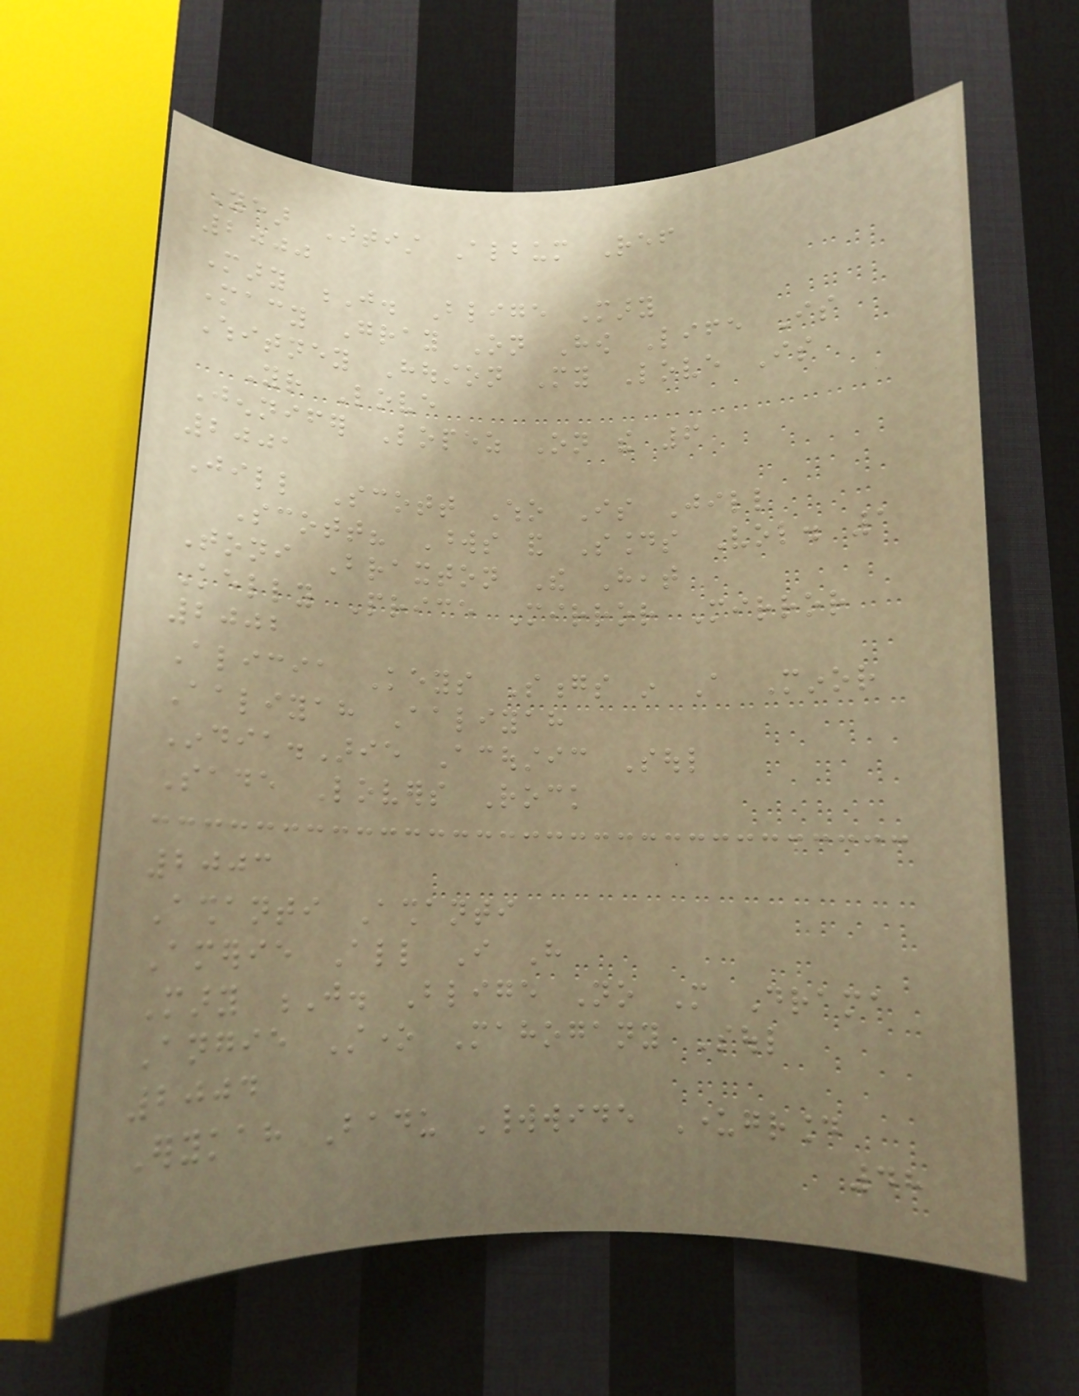Year Artist Album Ref
2000
Mary J. Blige Mary
Macy Gray On How Life Is
Whitney Houston My Love Is
Your Love
Jennifer Lopez On the 6
2001
Jill Scott Who Is Jill
Scott? Words and Sounds Vol. 1
Toni Braxton The Heat
Kelly Price Mirror Mirror
2002
Alicia Keys Songs in A Minor
Aaliyah Aaliyah
India.Arie Acoustic Soul
Sade Lovers Rock
2003
Ashanti Ashanti
Amerie All I Have
Mary J. Blige No More Drama
Angie Stone Mahogany Soul
2004
Erykah Badu Worldwide Underground
48
